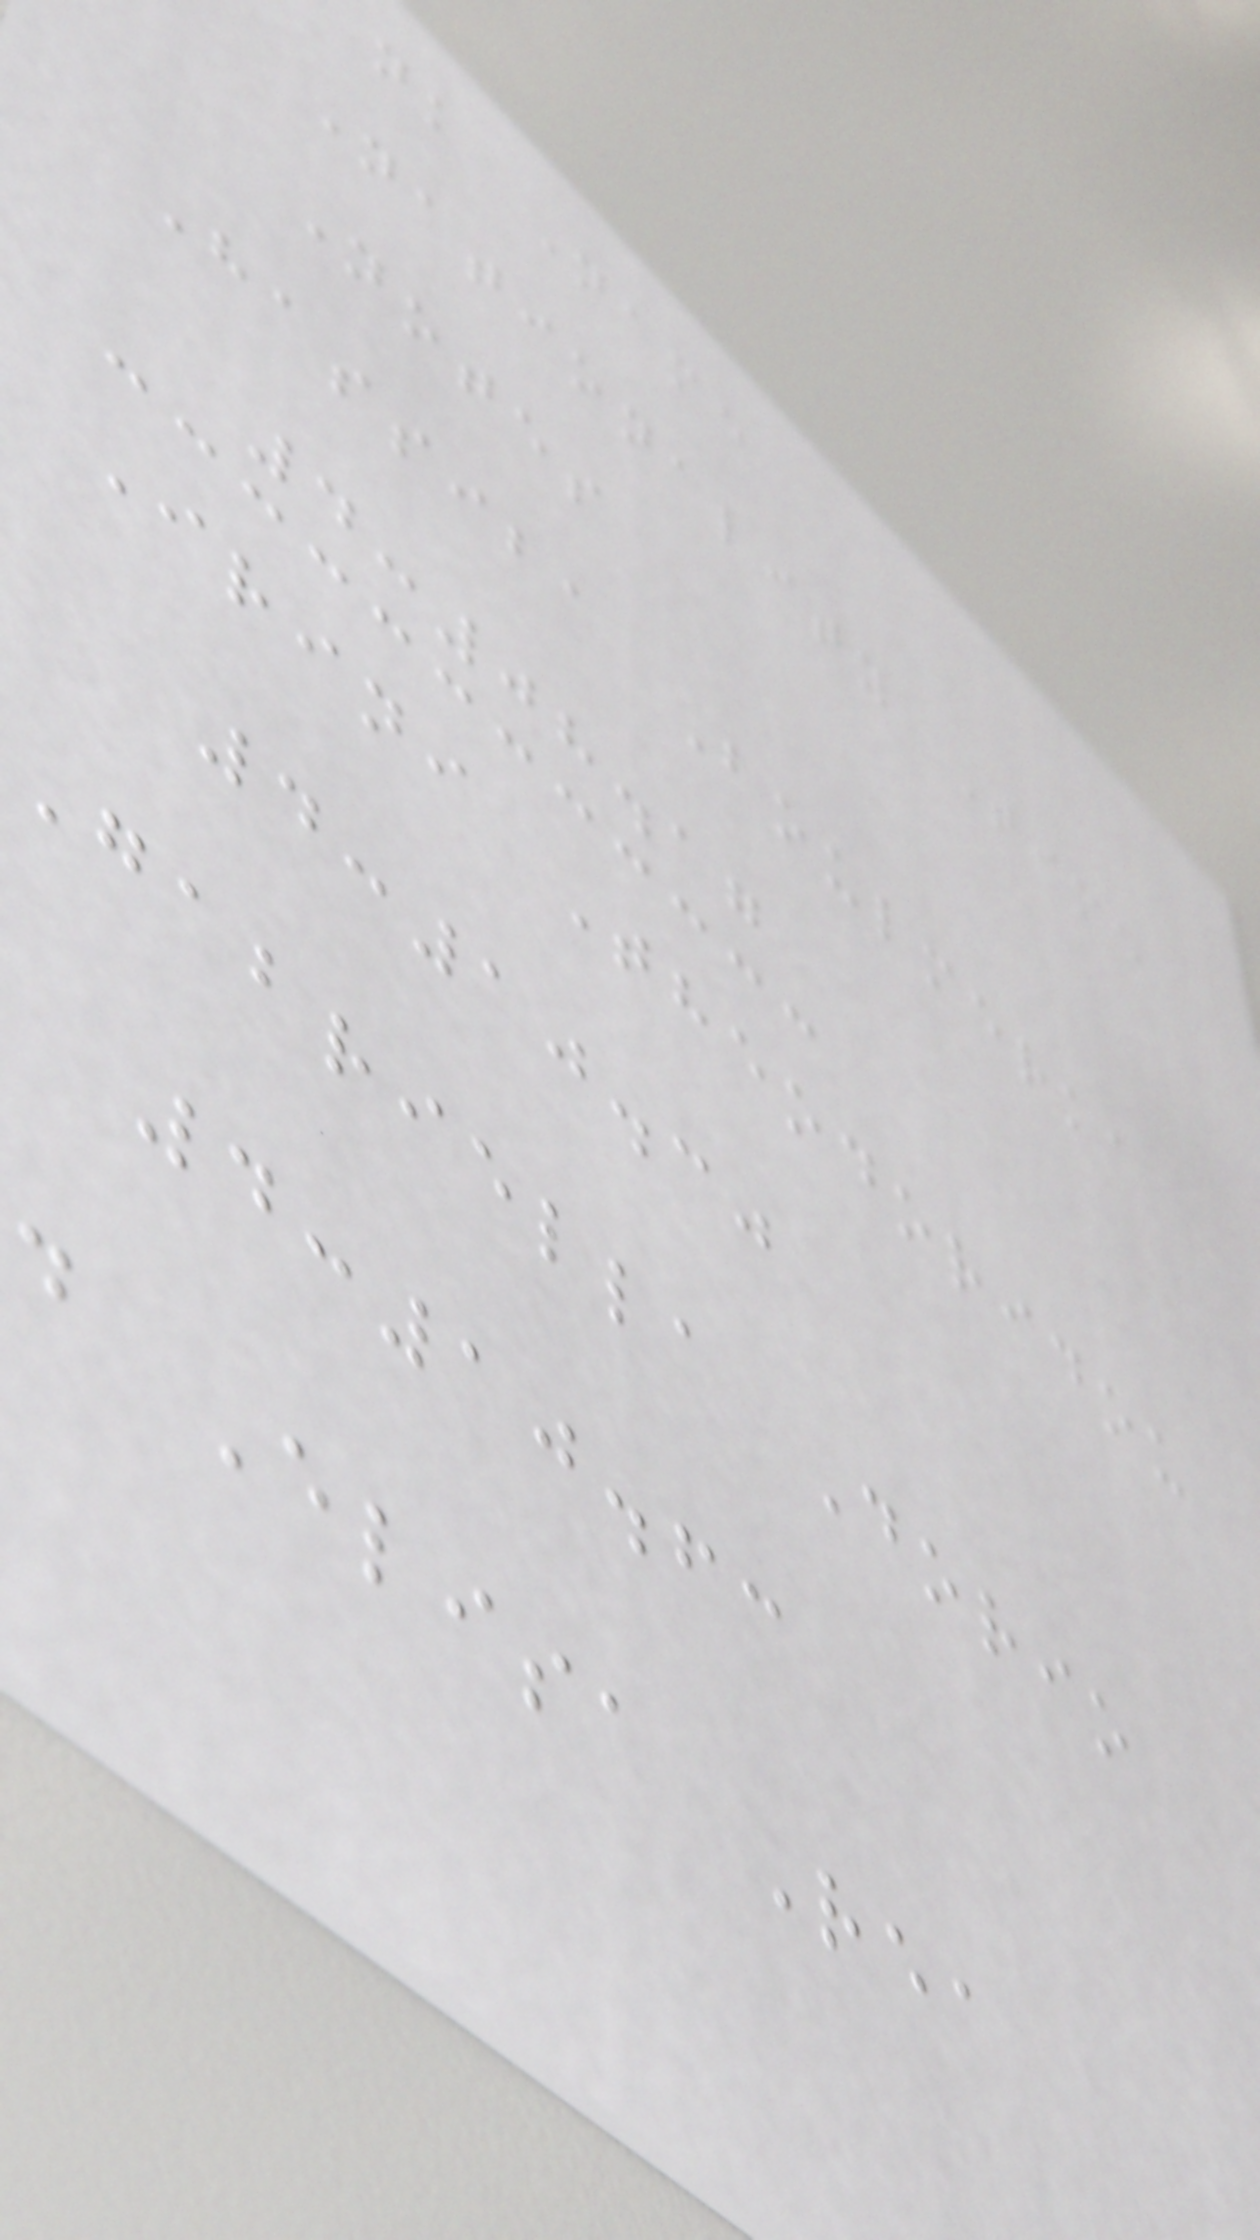nk Name
Nationality Time
Notes
Hassiba Boulmerka
4:08.17
Irini Theodoridou
4:10.30
Gabriella Dorio
4:10.63
d Elisa Rea
